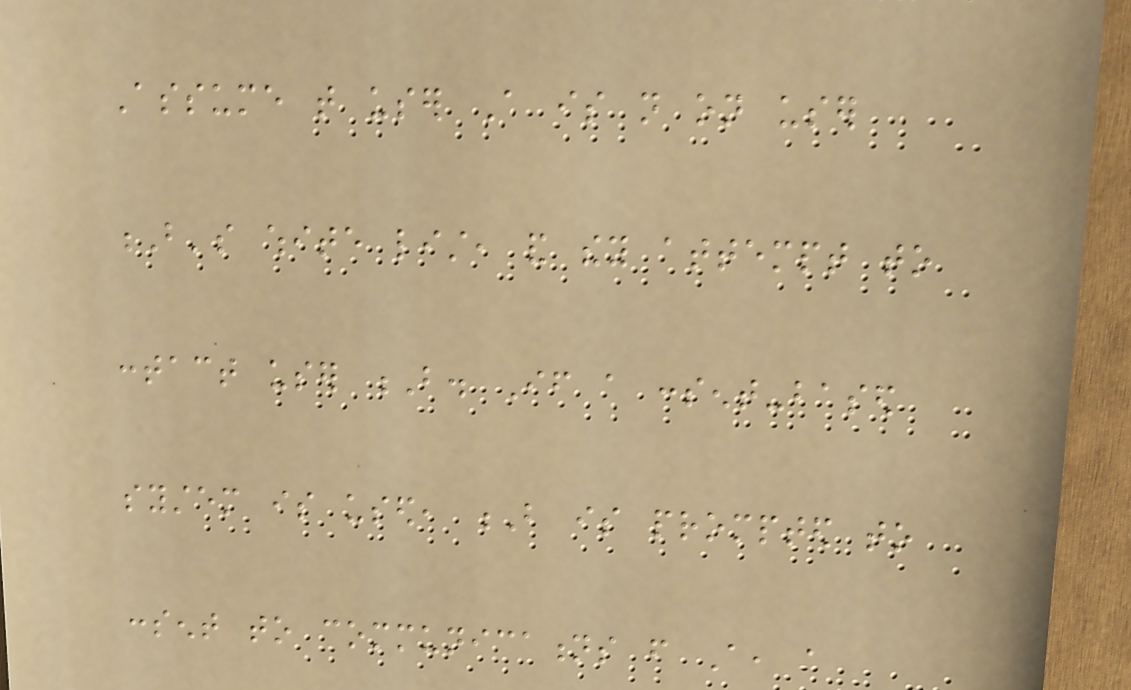Assume that user A is not on user
B's white list, and they attempt to
contact user B. If a consent-based
system is used, B is prompted to
consent to communications from A, a
